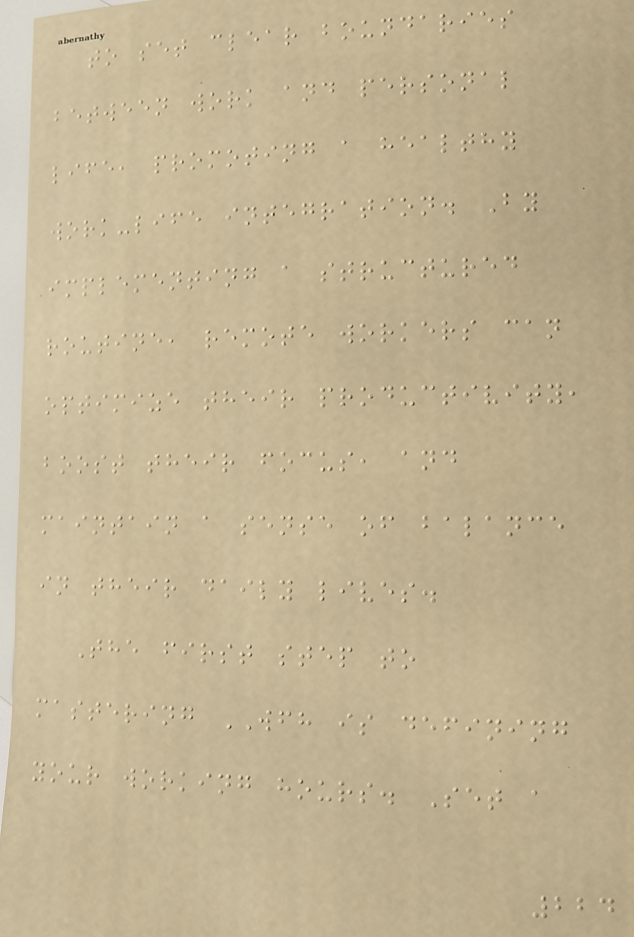to set clear boundaries
between work and personal
life, promoting a healthy
work-life integration. By
implementing a structured
routine, remote workers can
optimize their productivity,
boost their focus, and
maintain a sense of balance
in their daily lives.
The first step to
mastering WFH is defining
your working hours. Set a
224
